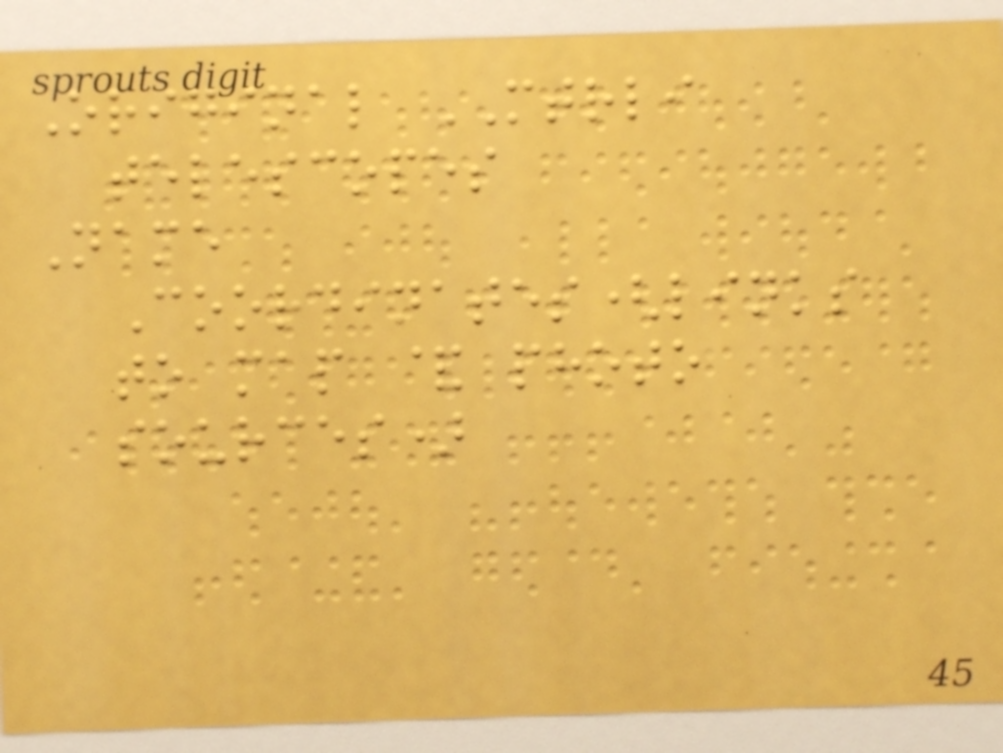Original MTRLI
telescopes
Name
Coordinates(links
to map & photo
sources)
